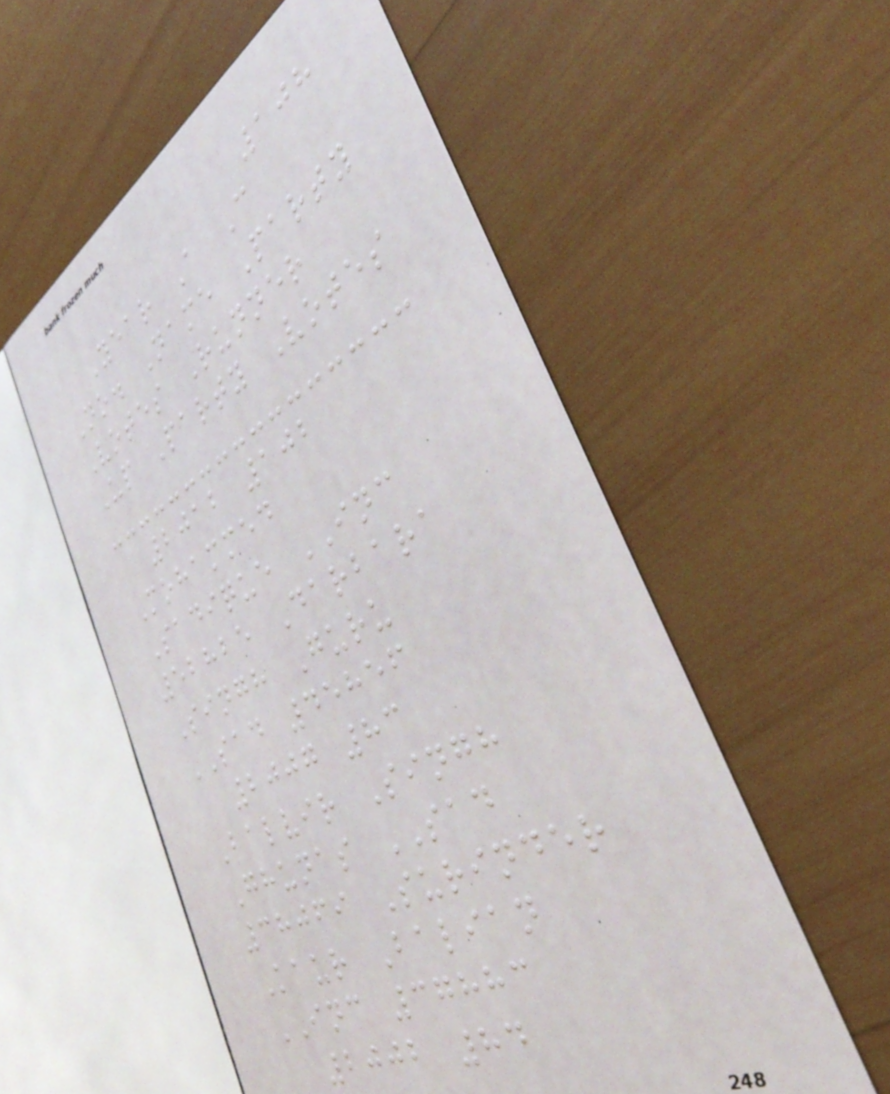108
Year A C
No. Name Party
Votes Runner
Up Party Votes
2012 102
Mohammed
Sadique INC
52825 Darbara
Singh Guru
SAD 45856
2007 83
Balvir Singh
Ghunas SAD
38069 Surinder
Kaur Balian
INC 37883
2002 84
